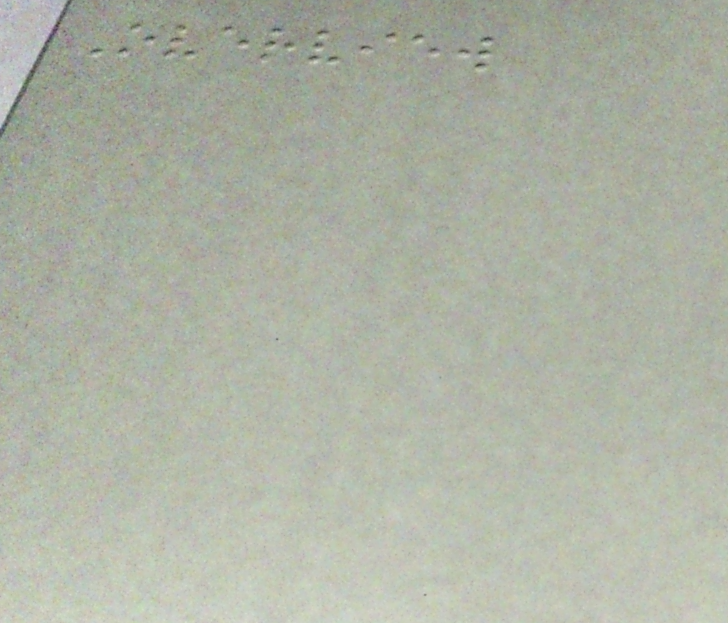Overview
